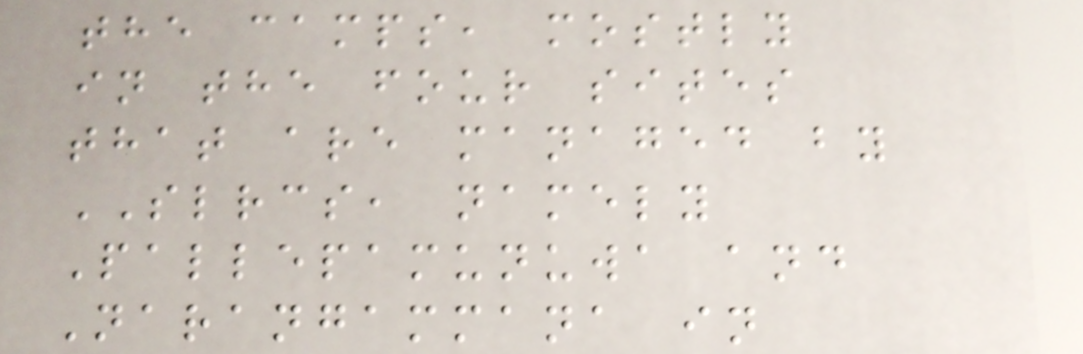the camps, mostly
in the four sites
that are managed by
SLRCS, namely
Pallepamunuwa and
Narangammana in
